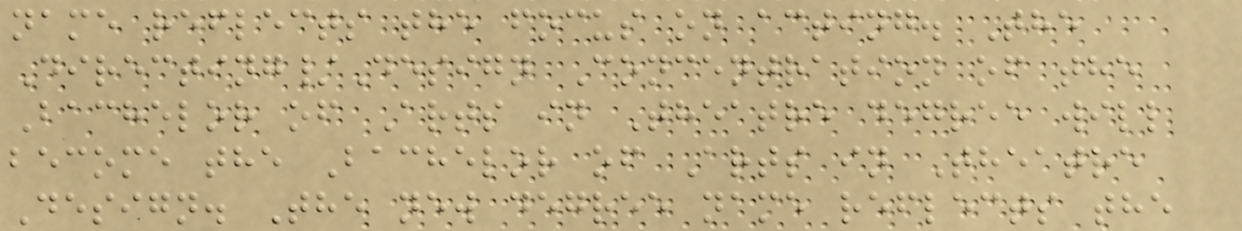name reflects the focus on acting. The
Directing/Design Concentration of the
Bachelor of Arts in Theatre degree will
become the Bachelor of Arts in Theatre
Design. The new degree name reflects the
